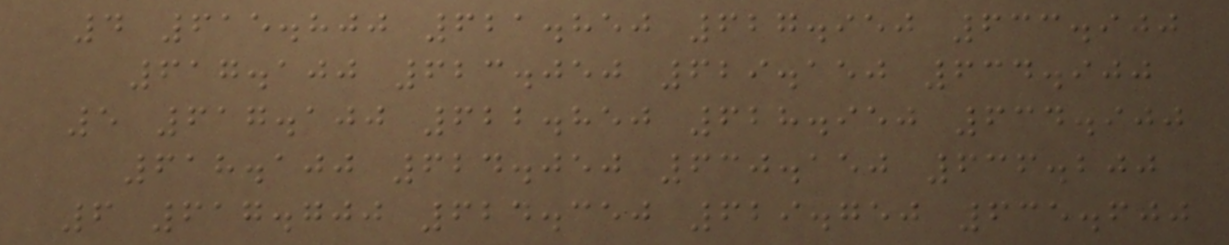4 615.800 621.850 627.950 633.900
617.100 623.050 629.150 634.900
5 617.100 622.850 628.950 634.900
618.100 624.050 630.150 636.200
6 617.700 624.350 629.750 635.600
